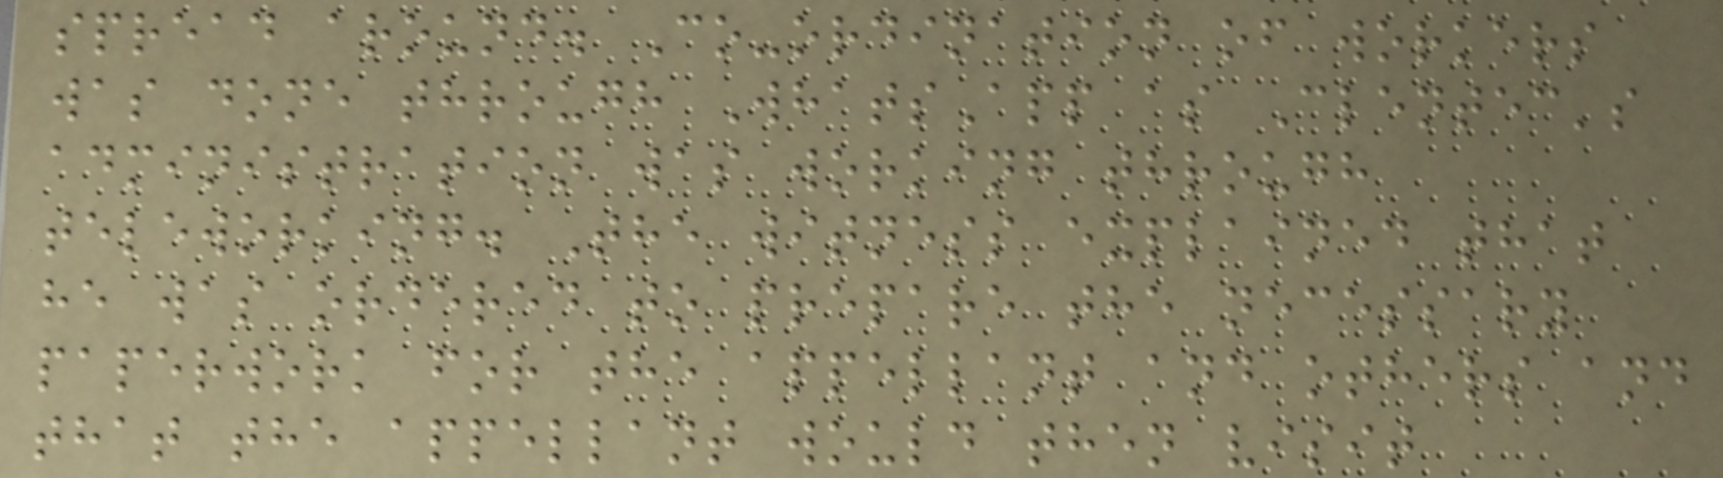spread around. Co-ordination of workers
was done through WhatsApp as Clentec's
administration was working through
teleworking. The witness explained that
he was ordered to prepare the necessary
paperwork for the appellant and others and
that the appellant would then visit
